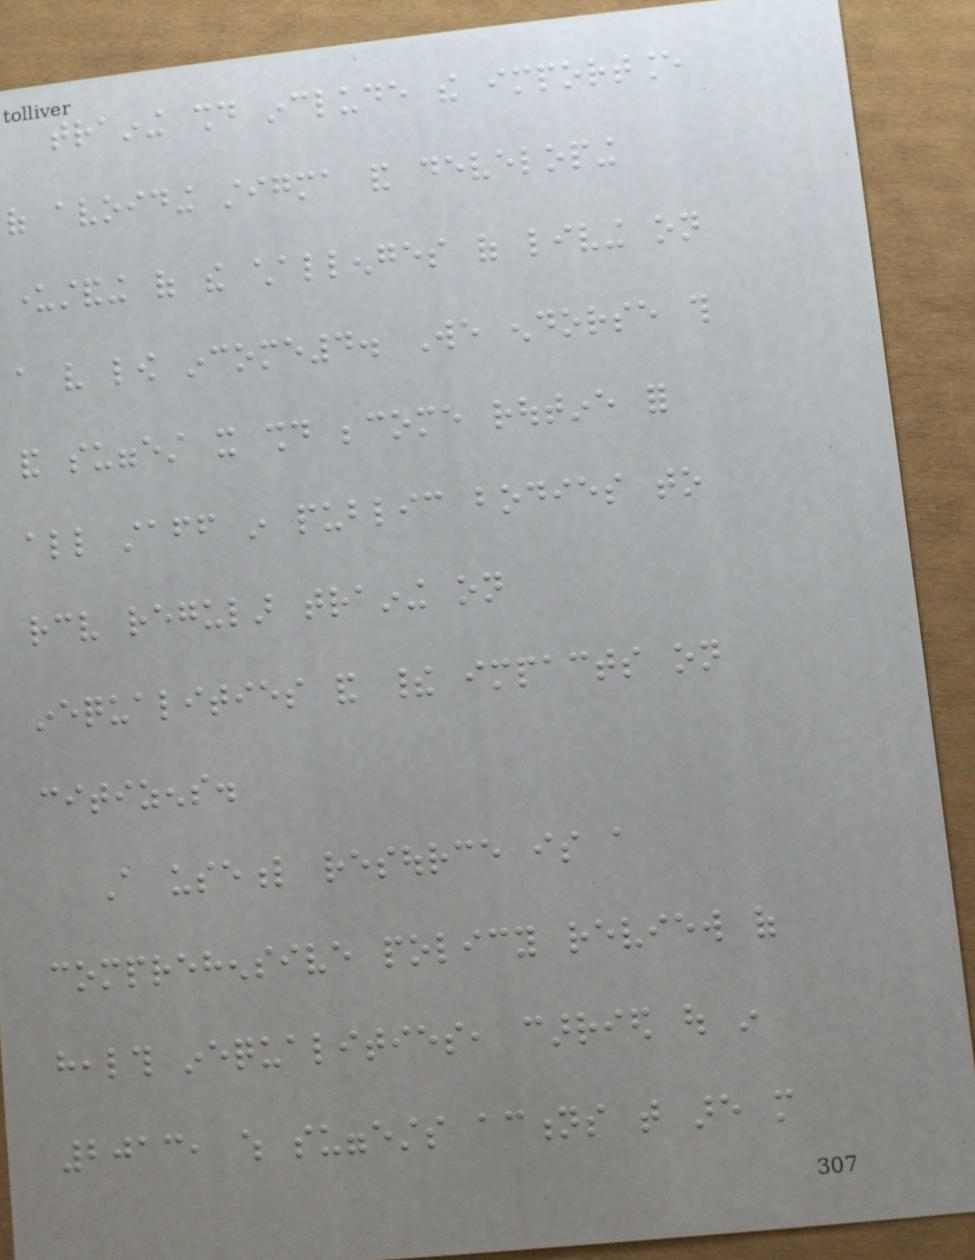training should include the importance
of avoiding stigma and developing
understanding of the challenges of living on
a very low income4. We endorse this
and suggest it should become routine for
all staff in public bodies to
receive regular training on
inequalities and their impacts on
citizens.
A useful resource is a
comprehensive policy review of
health inequalities, carried out in
2013, which suggests actions that are more
